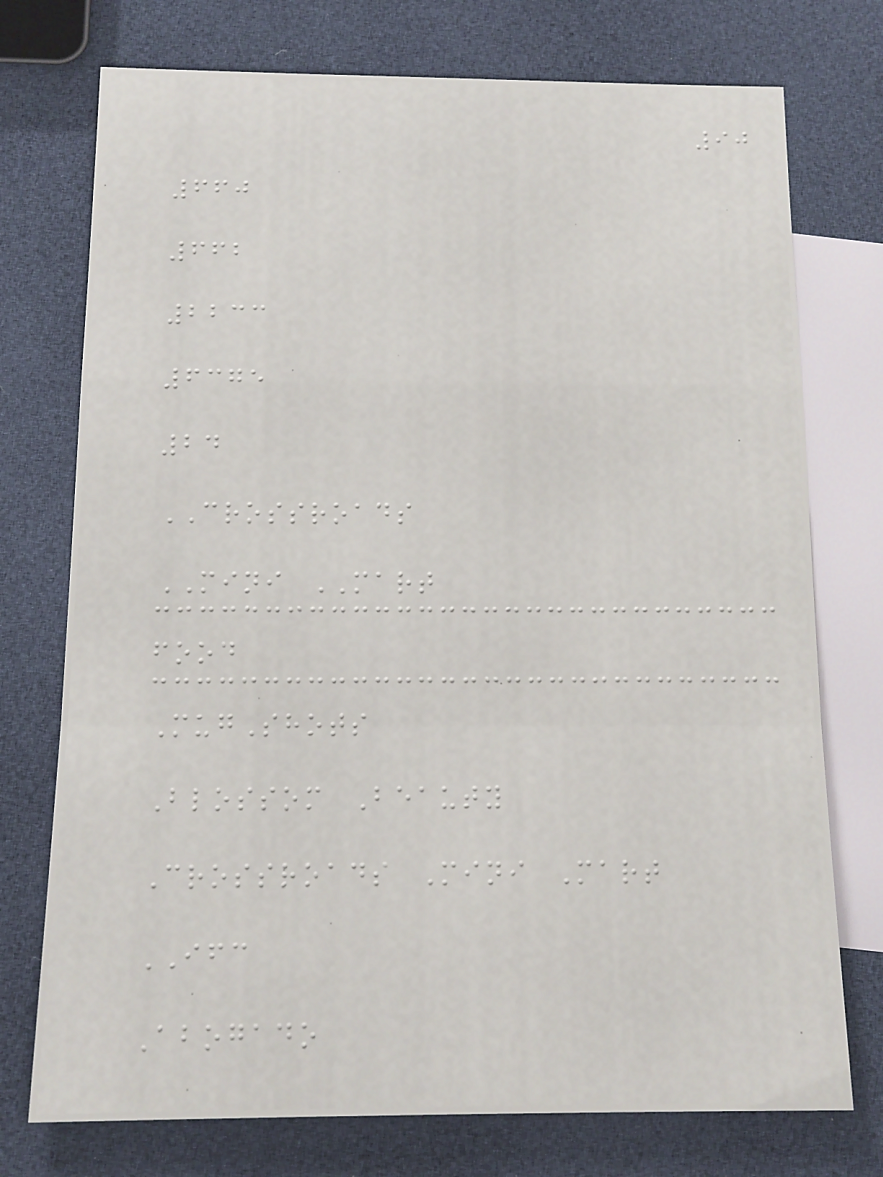90
660
662
2233
6375
24
CROSSROADS
MINI MART
food
MugShots
Blossom Beauty
Crossroads Mini Mart
IFC
Abogado
